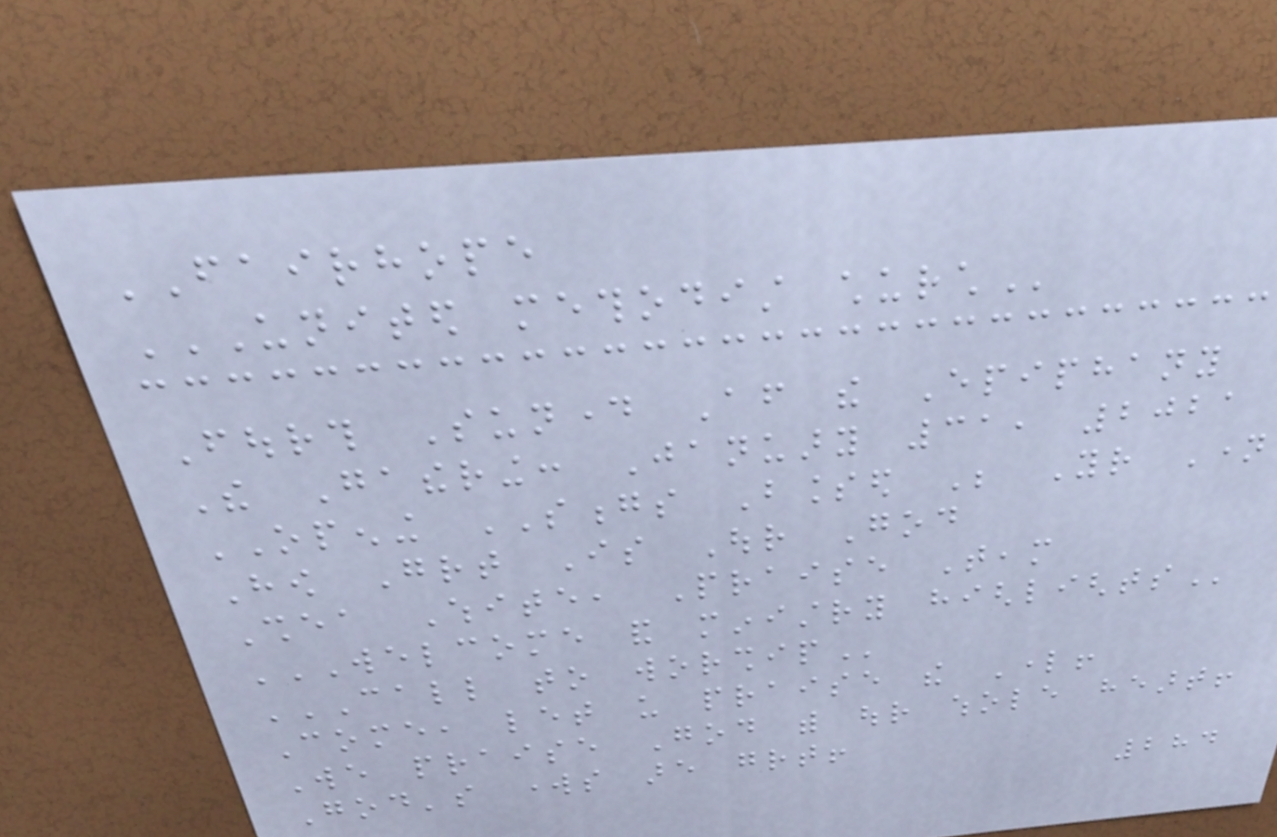FAIRHOPE
UNITED METHODIST CHURCH
Fourth Sunday After the Epiphany
The Gathering: January 31, 2021
OPENING SONGS Blessed Be Your Name
How Great Is Our God
Shea White, Praise Team
WELCOME AND MINISTRY HIGHLIGHTS
CALL TO WORSHIP
Come, let us praise the Lord!
We praise God with our whole heart!
God's works are great!
284
